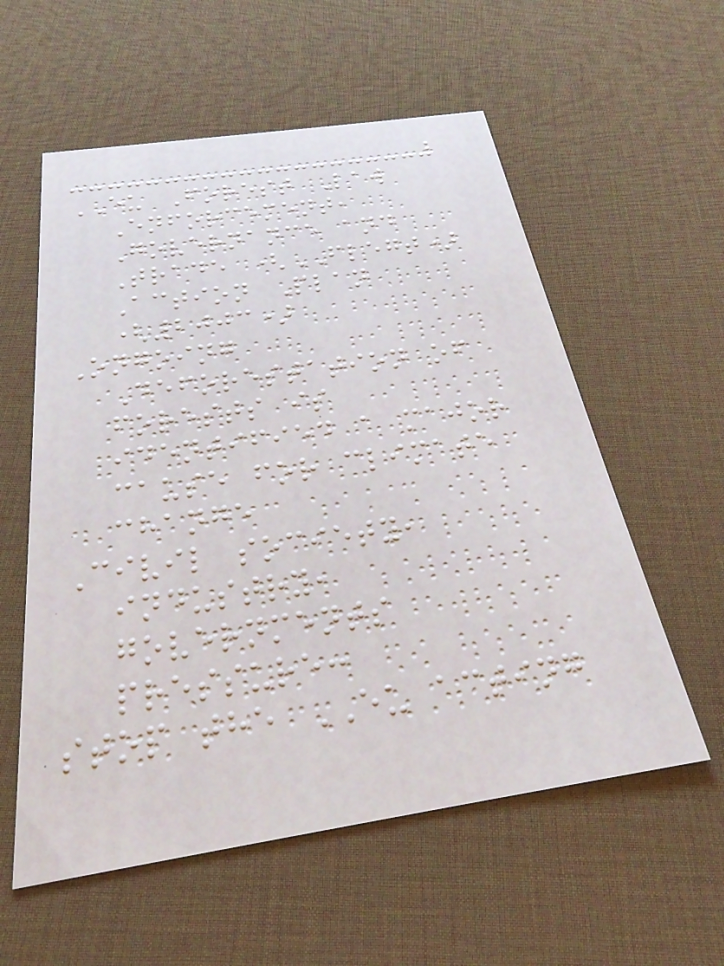EU Forest Law
Enforcement,
Governance and
Trade (FLEGT)
Action Plan
(2003)
Ongoing
Deforestation of
forests is
identified a major
cause for climate
change
Civil society,
industry,
governments
pressure:
stop the EU acting
